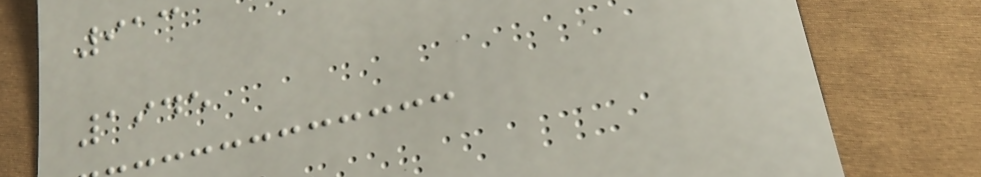913
1945
